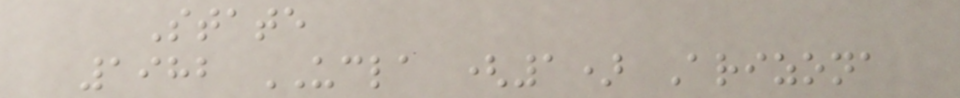State
1982 UCLA (1) Arizona
